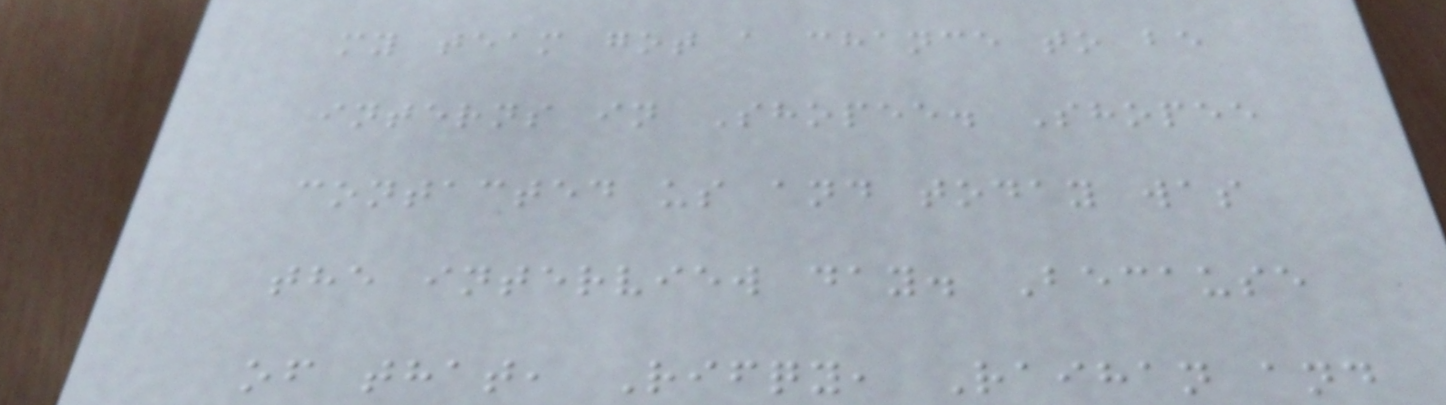my team got a chance to be
interns in Shopee. Shopee
contacted us and today was
the interview day. Because
of that, Rifqy, Raihan and
